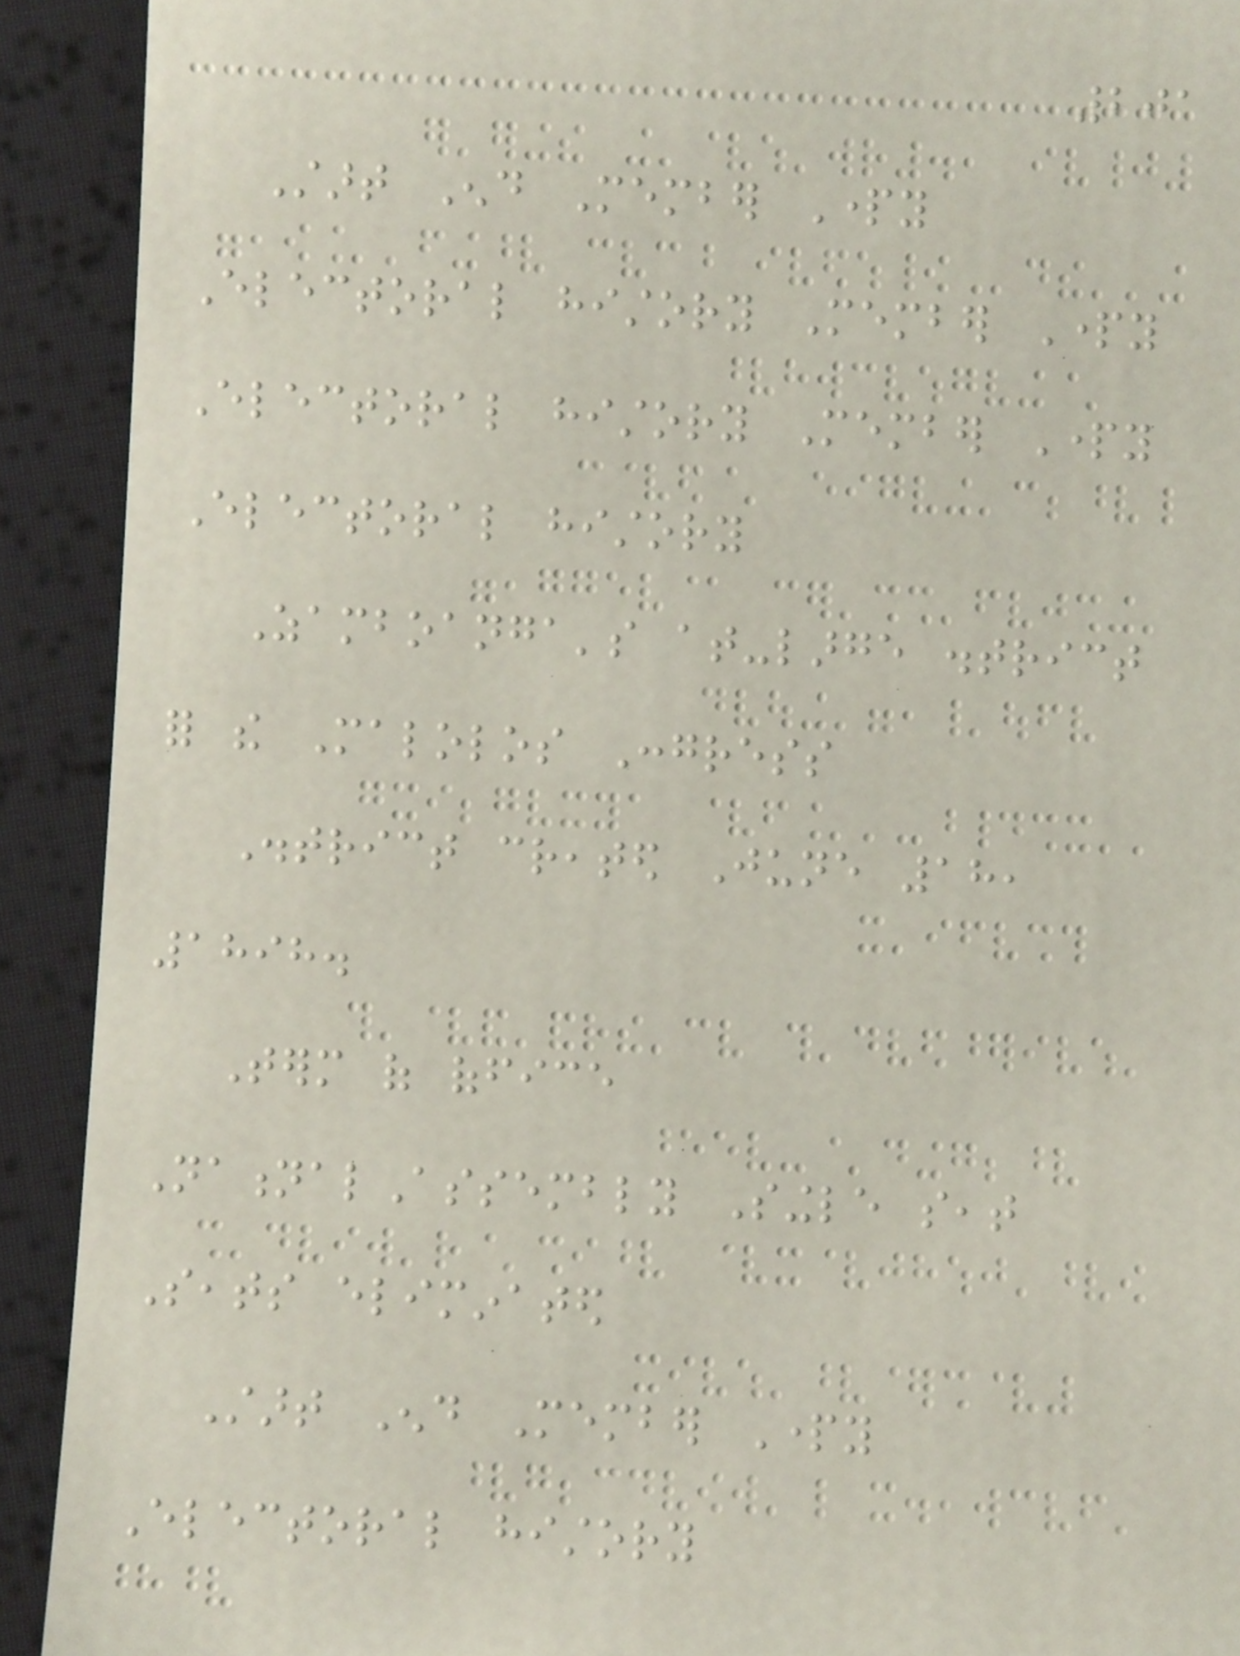201
Start End Member Party
Electoral history Member Party
Electoral history Member Party
Electoral history
Zamboanga's at-large district
for the Malolos Congress
District created June 18,
1898.
Term of office
NationalAssembly Single seat
Seats eliminated
Start End Member Party
Electoral history
